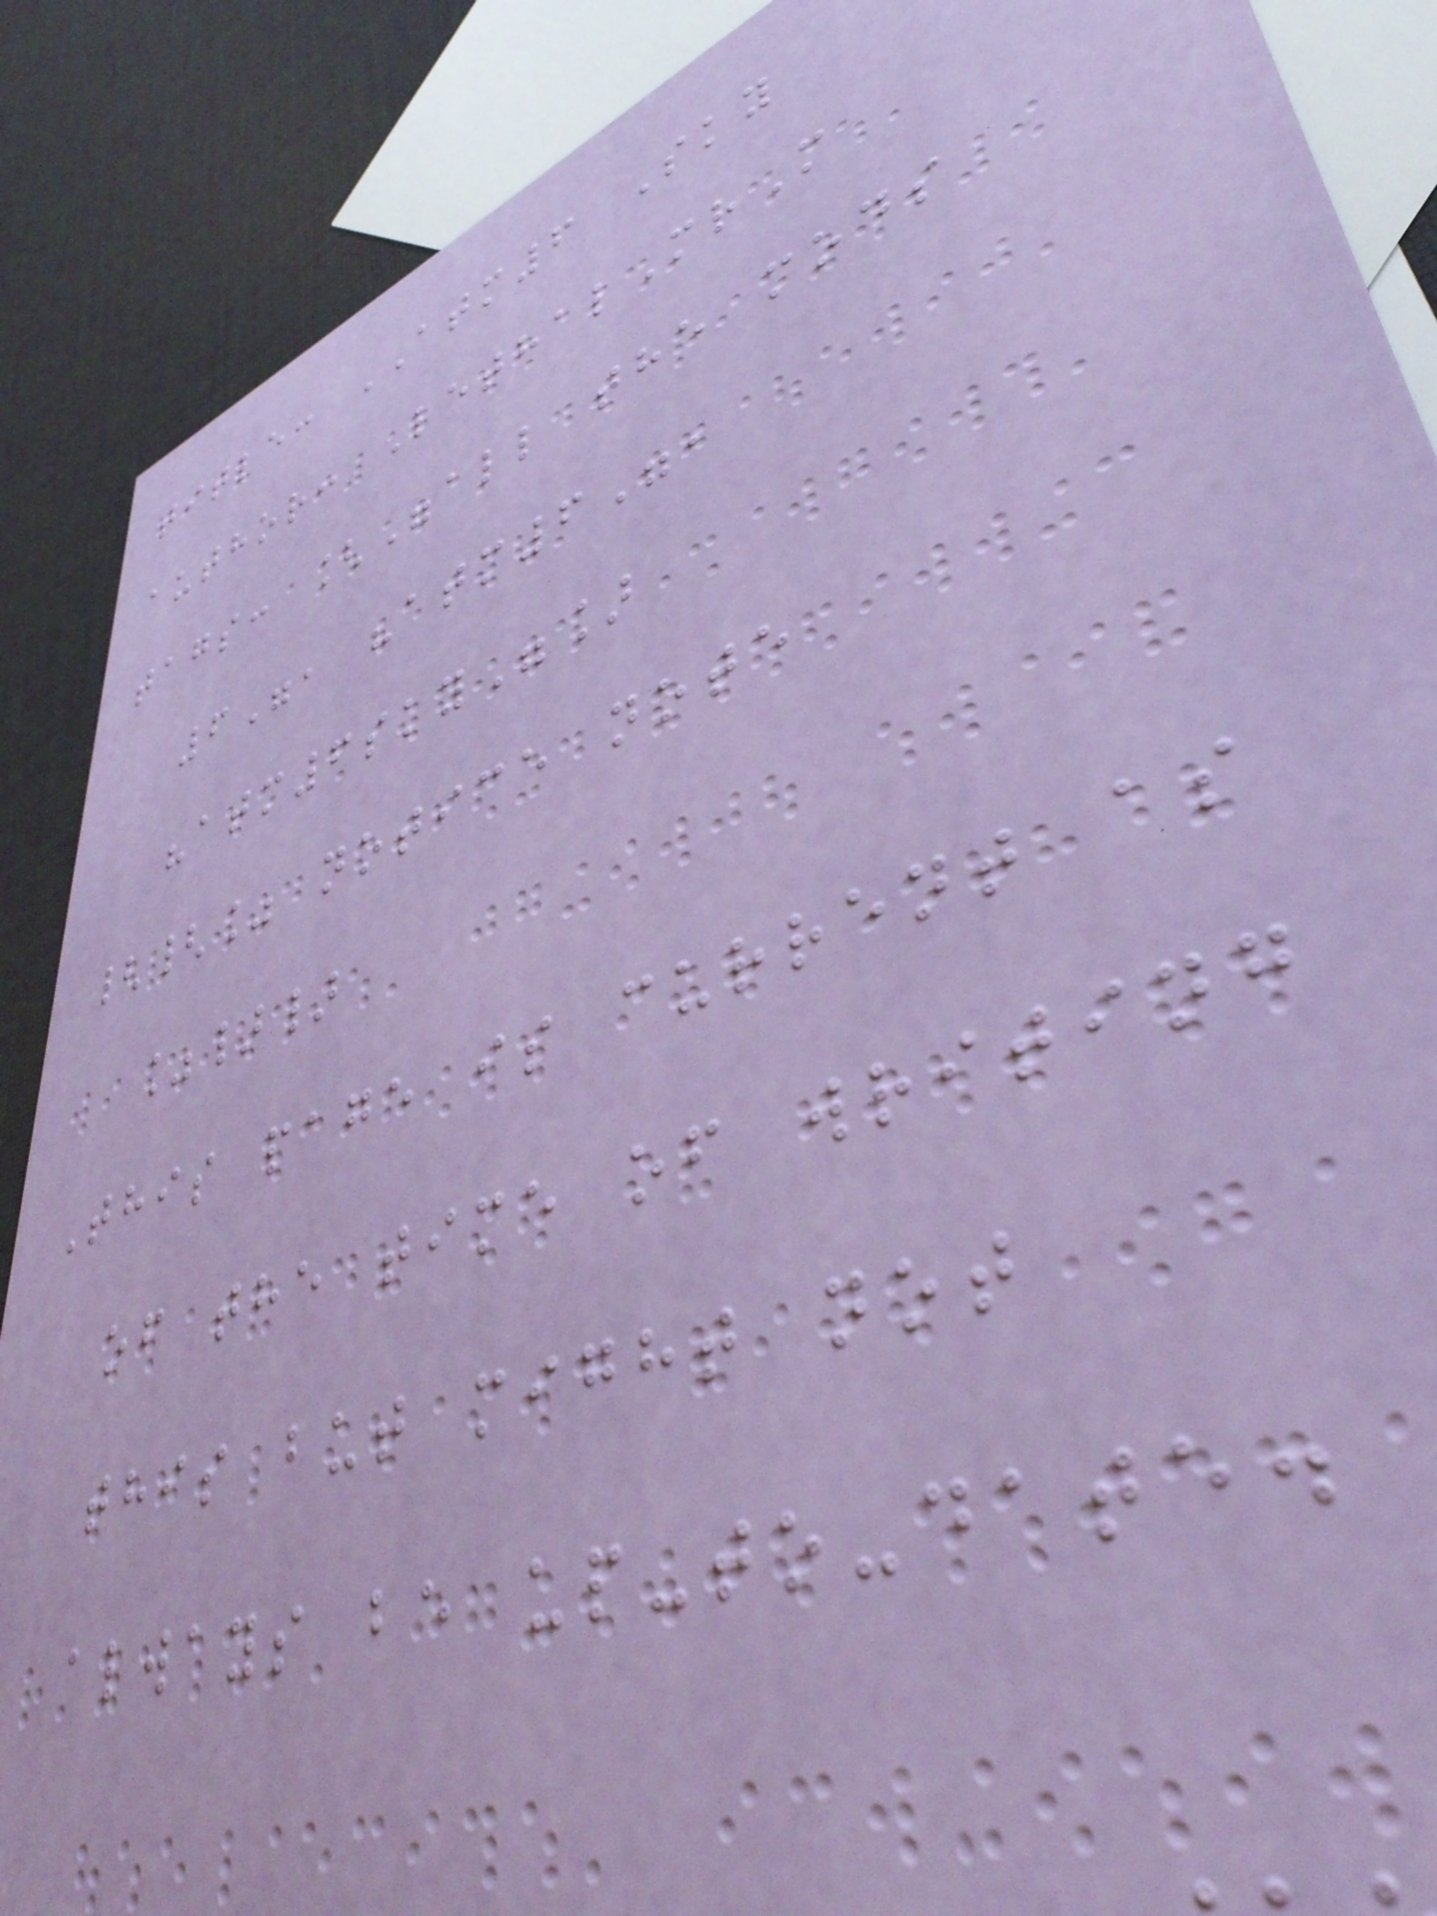title: ATM6 Sky
author: LethalMrM
tags: ["all the mods
6", "atm6",
"atm6sky"]
{{% notice note
%}}
This page is current as
of the time of writing
this but might not
always be up-to-date.
